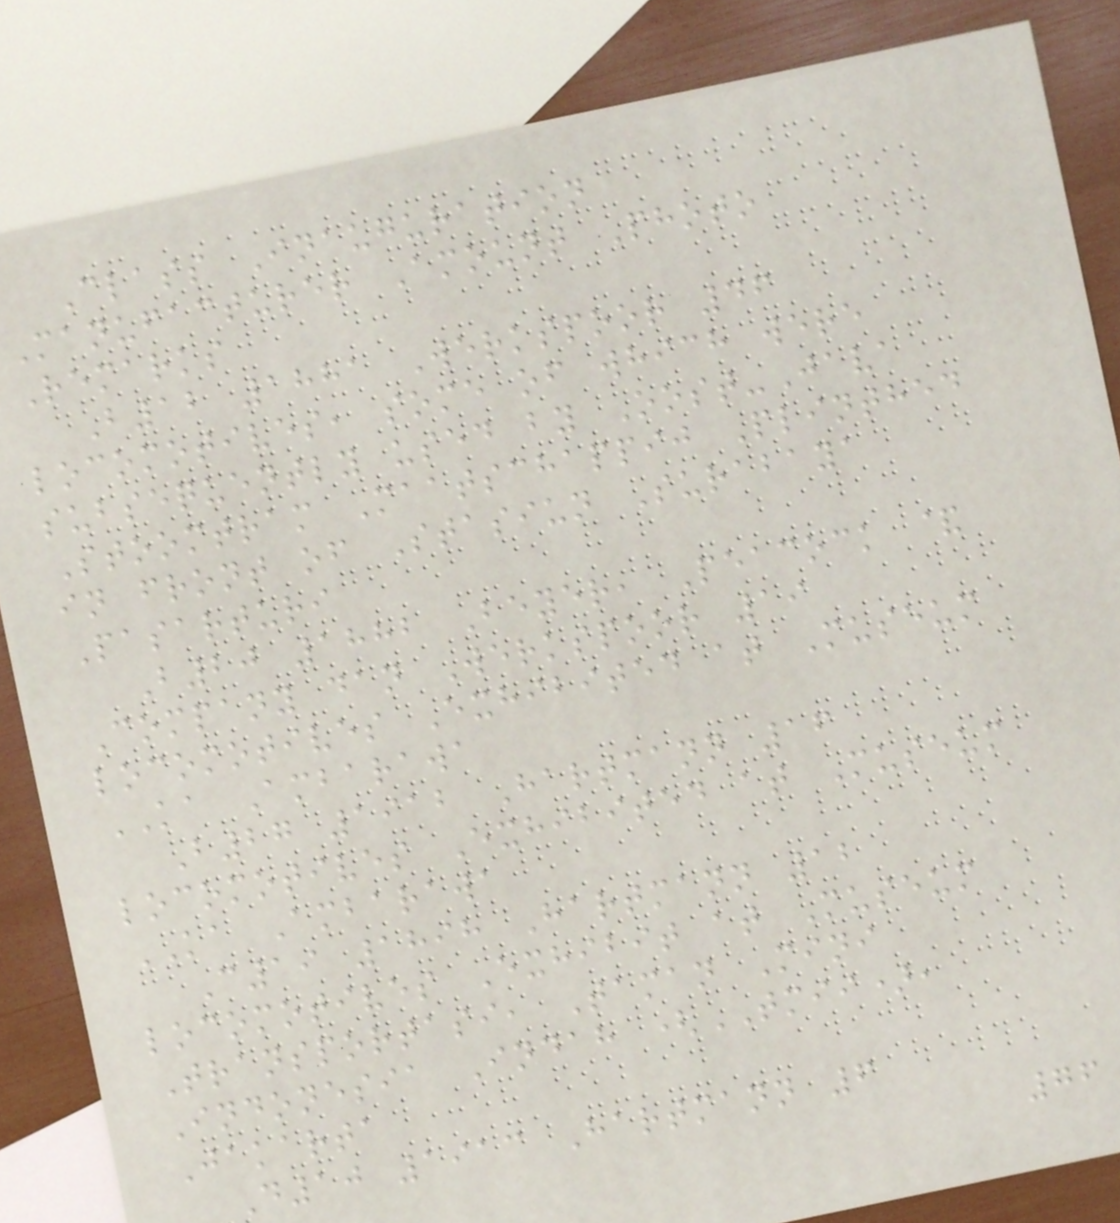Class Inauguration
Manufacturer Amount Photo
Remarks
B12 1881 Werkspoor 46
locomotives, some of which were
subsequently used by Oost-Java
Stoomtram Maatschappij Plinthed
in front of Stasiun Surabaya
Pasarturi
B20 1882 Beyer, Peacock &
Company dan Werkspoor 19
locomotives Exhibited at Museum
KA Ambarawa
B27 1912 Hartmann 16
locomotives Exhibited at Museum
KA Ambarawa
C19 1898 Hartmann 12
locomotives Exhibit at Museum
Transportasi, Taman Mini
Indonesia Indah (TMII),
Jakarta
D10 1913 Hartmann 6
76
